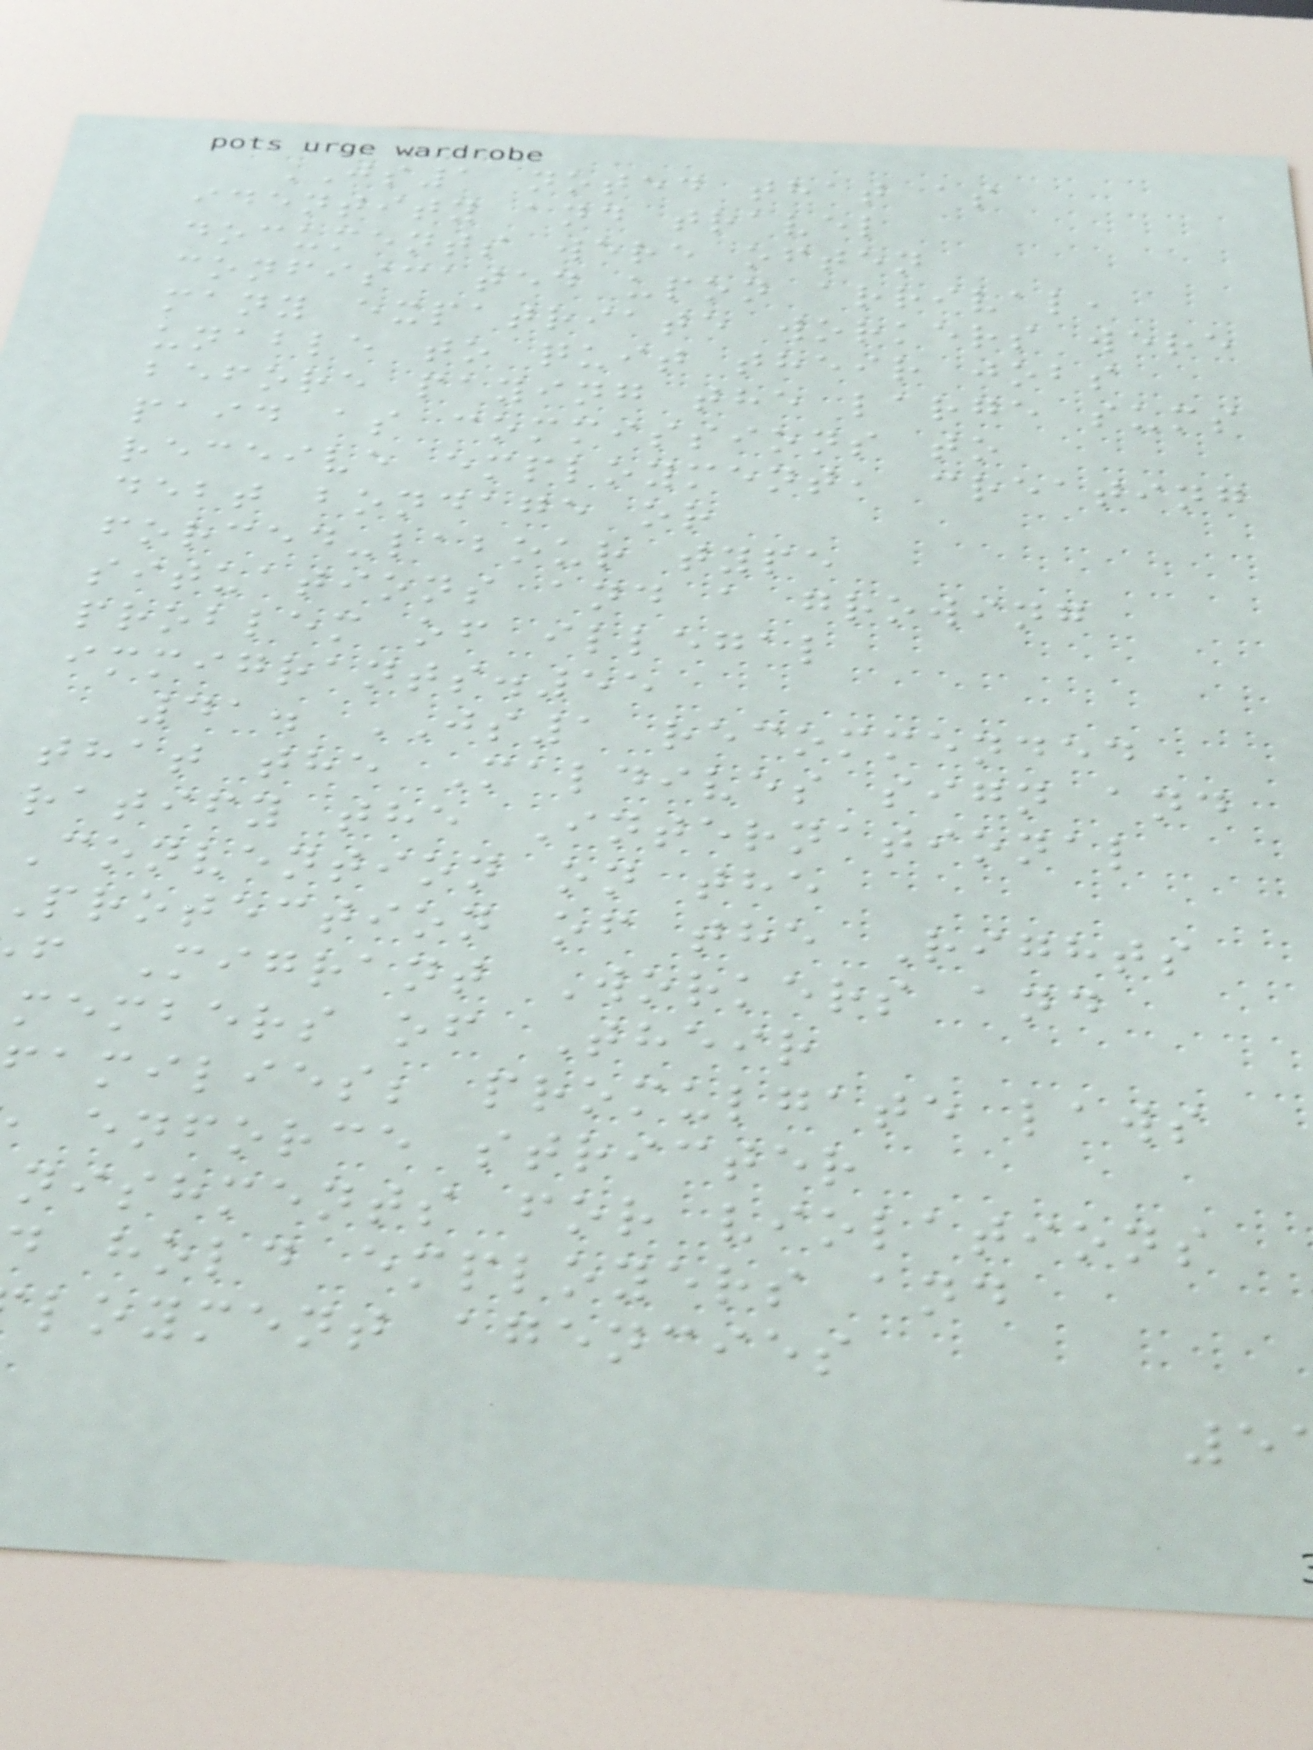JS1 noted that as
identity and travel
documents were often
confiscated upon arrival,
many expatriate workers were
unable to quit their jobs
before paying the large sums
paid as commissions to
receive employment, creating
debt bondage or
forced-labour type
situations and a growing
problem of illegal
immigrants.55
41. JS1 recommended
that the Maldives sign and
ratify the International
Convention on the
protection of the Rights
f Migrant Workers and
members of Their
amilies; promulgate laws
enforce stricter
nishments for violations
d hold employers and
loyment agencies
